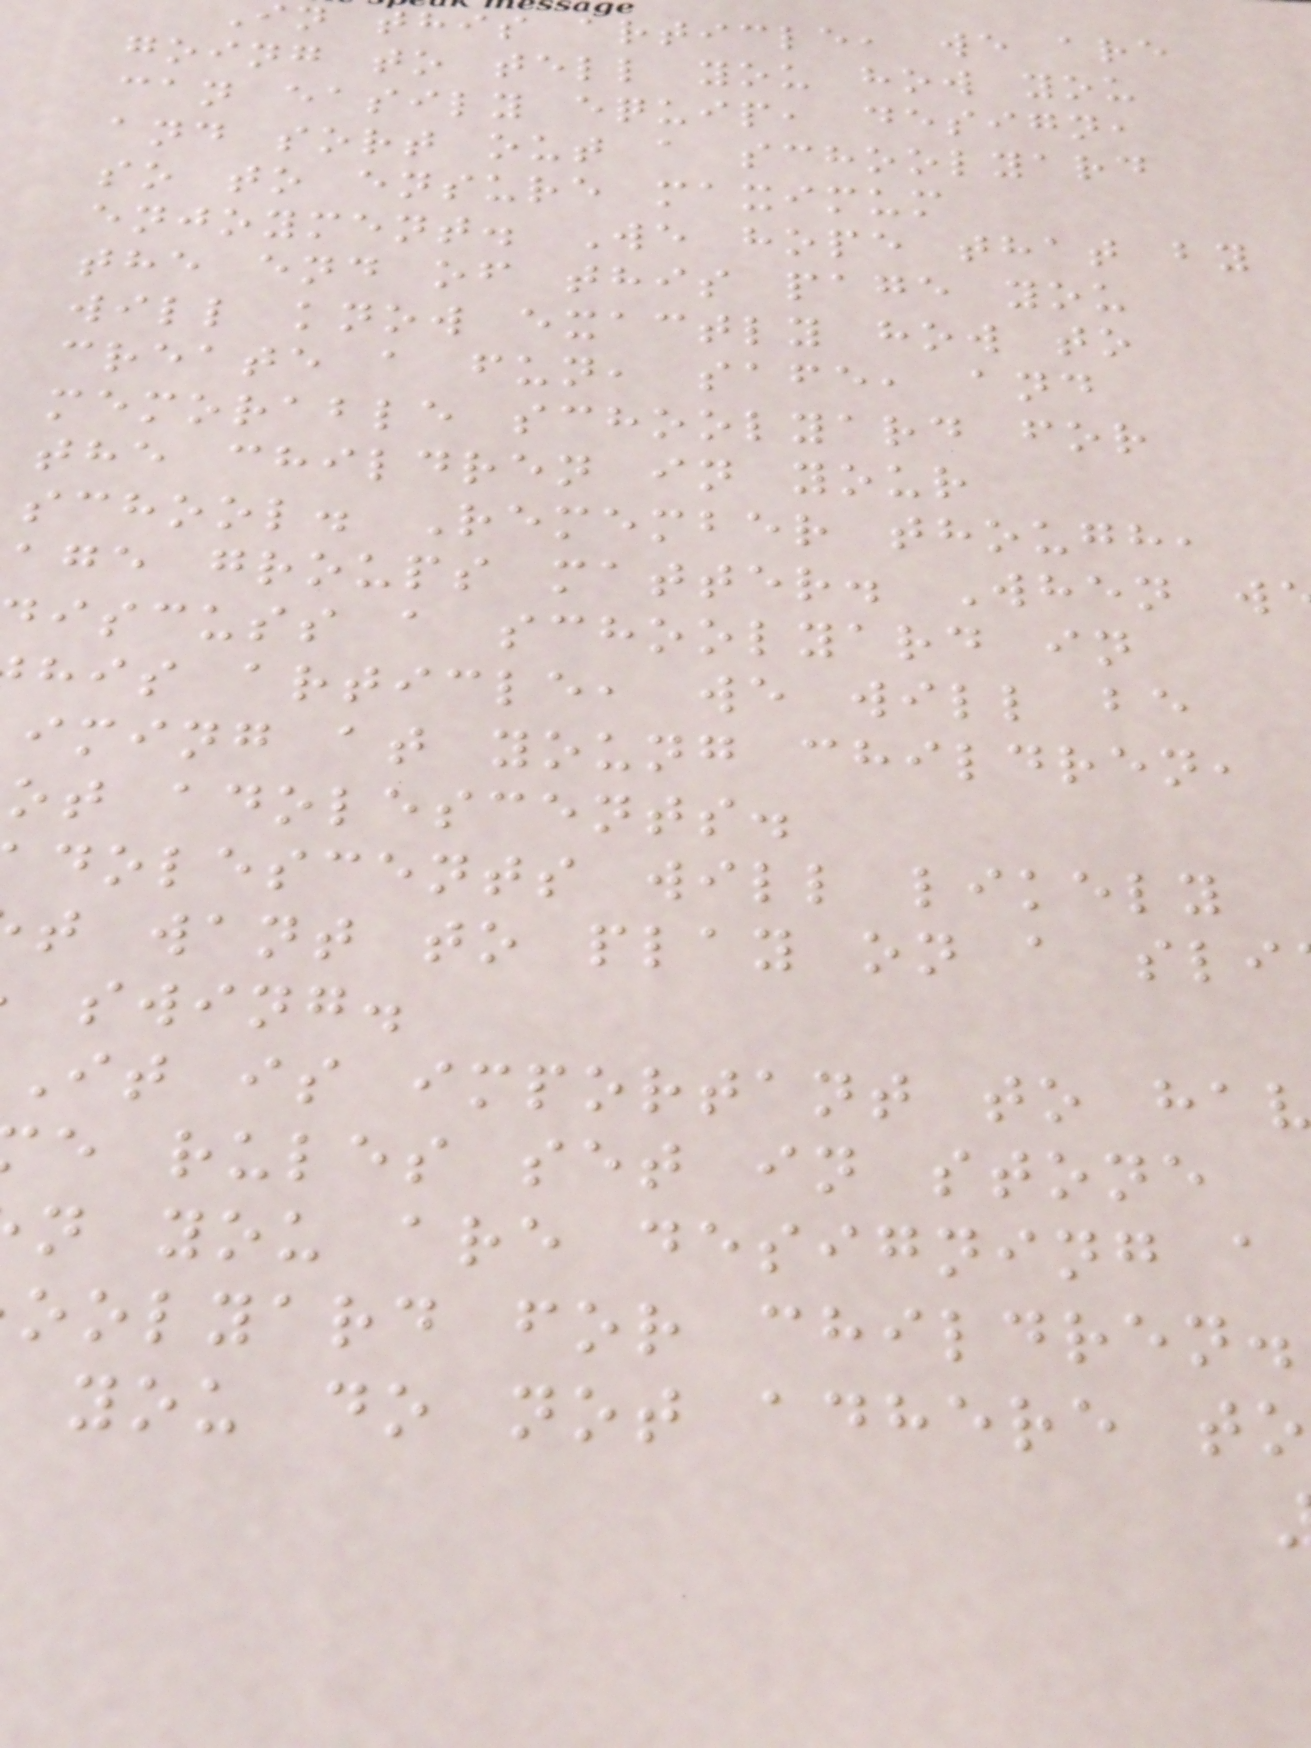in this article, we are
going to tell you how you
can easily equip, design,
and sort out a schoolyard
so to ensure maximum
enjoyment. We hope that by
the end of this page you
will know exactly how to
create a fun, safe, and
memorable schoolyard for
the children in your
school. Remember though,
age groups matter. When w
iscuss a schoolyard in
his article, we will be
iming at young children,
ot adolescents.
dolescents will likely
t want to play on a sli
swing.
It is important to hav
e rules set in stone
n you are designing a
oolyard for children.
you do not adhere to
